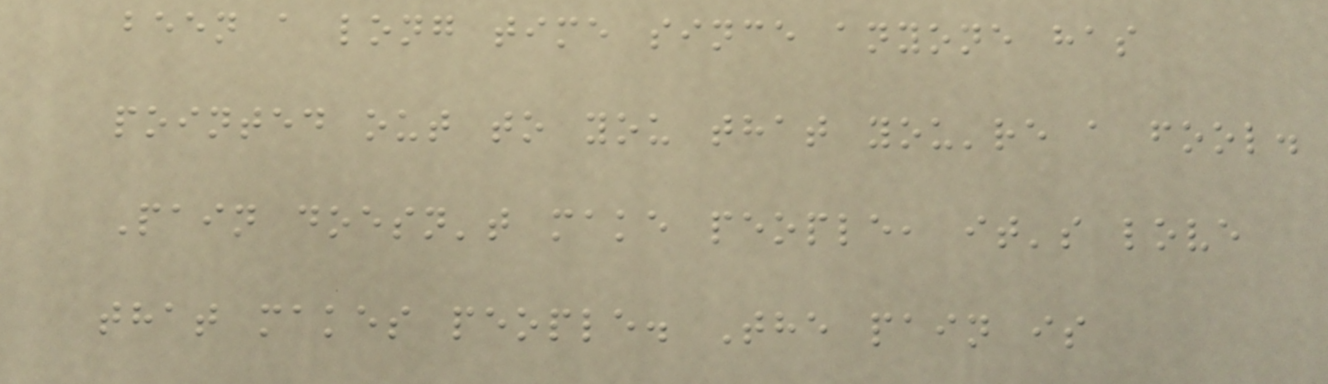been a long time since anyone has
pointed out to you that you're a fool.
Pain doesn't make people, it's love
that makes people. The pain is
